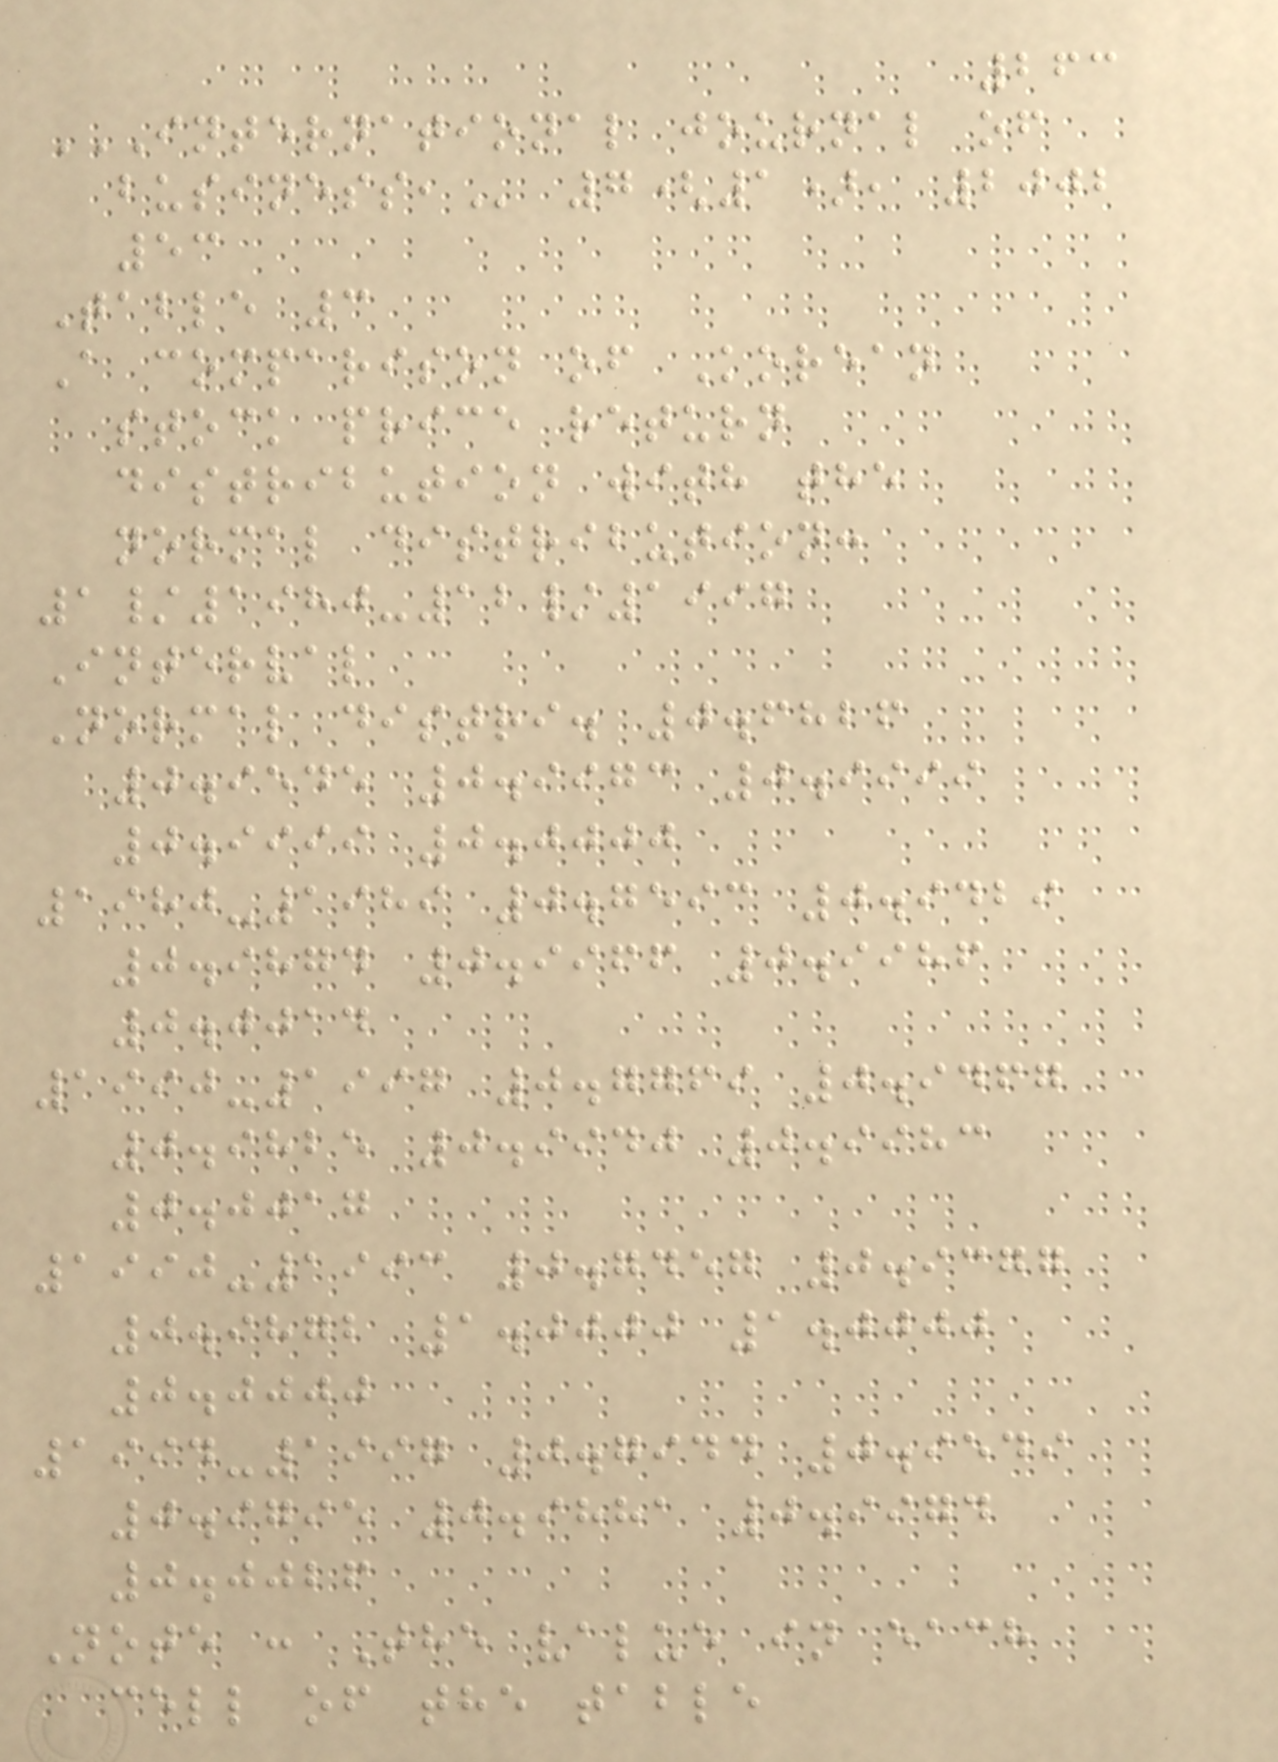263
INTERNATIONAL JOURNAL OF
BUSINESS, 7(1), 2002
53
Table 3
A comparison of Korean
stock price return
distribution with the
normal distribution:
1/1980-12/1997
Interval
Normal distri. 0.6826
0.9545 0.9973 0.9999
0.9999 0.0000
1980-1989 0.7593 0.9429
0.9874 0.9966 0.9986
0.0014
1990-1997 0.7769 0.9467
0.9825 0.9940 0.9983
0.0017
1990-1993 0.7457 0.9377
0.9872 1.0000 1.0000
0.0000
1994-1997 0.7944 0.9549
0.9795 0.9881 0.9974
0.0026
Note : The value in each
cell of the table
